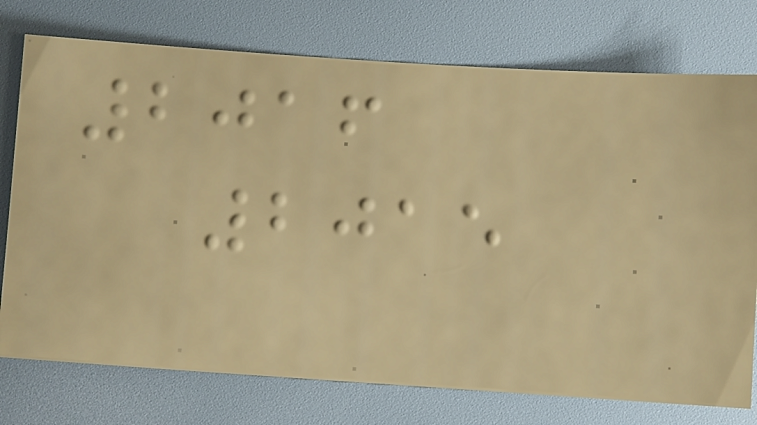2016
2015
